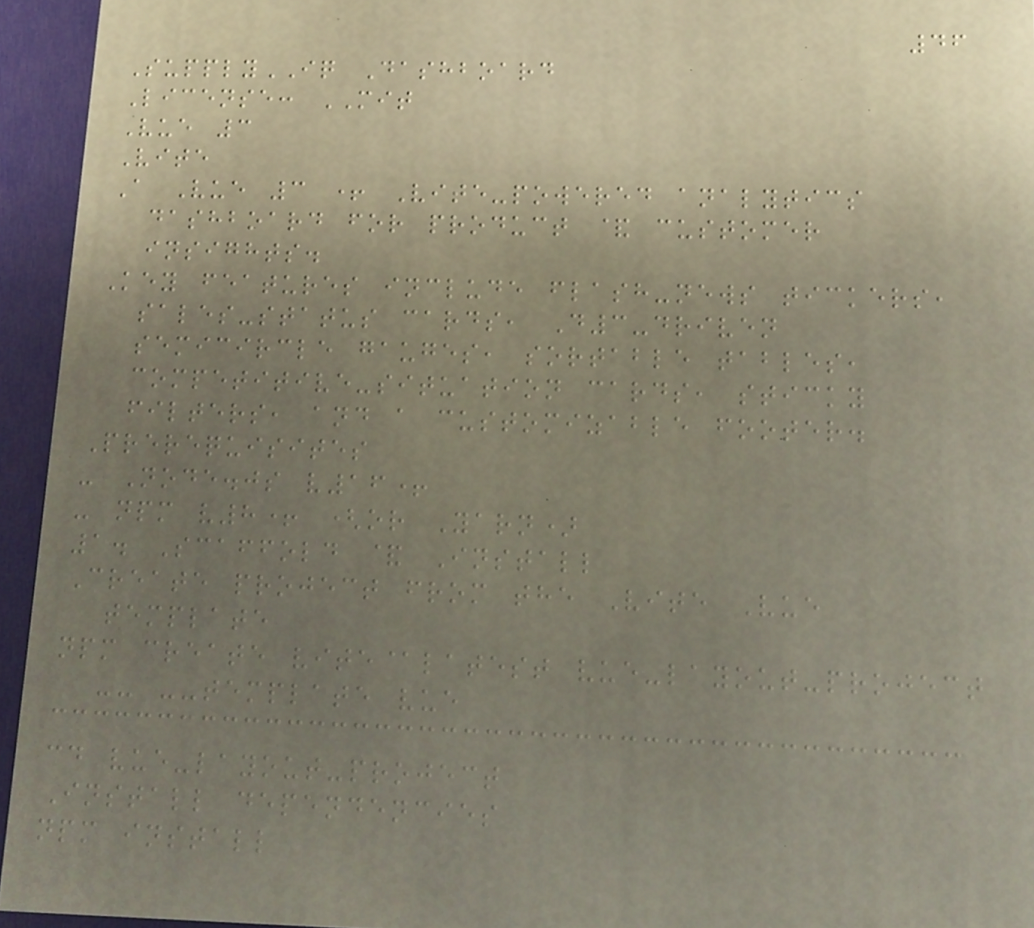46
SupplyIQ Dashboard
License: MIT
Vue 3
Vite
A Vue 3 + Vite-powered analytics
dashboard for product & customer
insights.
Key features include flash-news tickers,
sales-status cards, D3-driven
semicircle gauges, sortable tables,
competitive-situation cards, sticky
filters, and a customizable footer.
Prerequisites
- Node.js v16+
- npm v8+ (or Yarn)
1. Scaffold & Install
Create project from the Vite Vue
template
npm create vite@latest vue-layout-project
-- --template vue
cd vue-layout-project
Install dependencies
npm install
